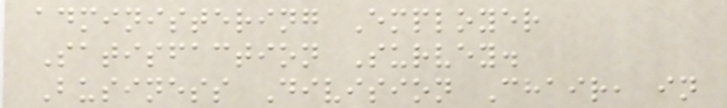administering Employer
Satisfaction Survey.
Business Division Chair, in
